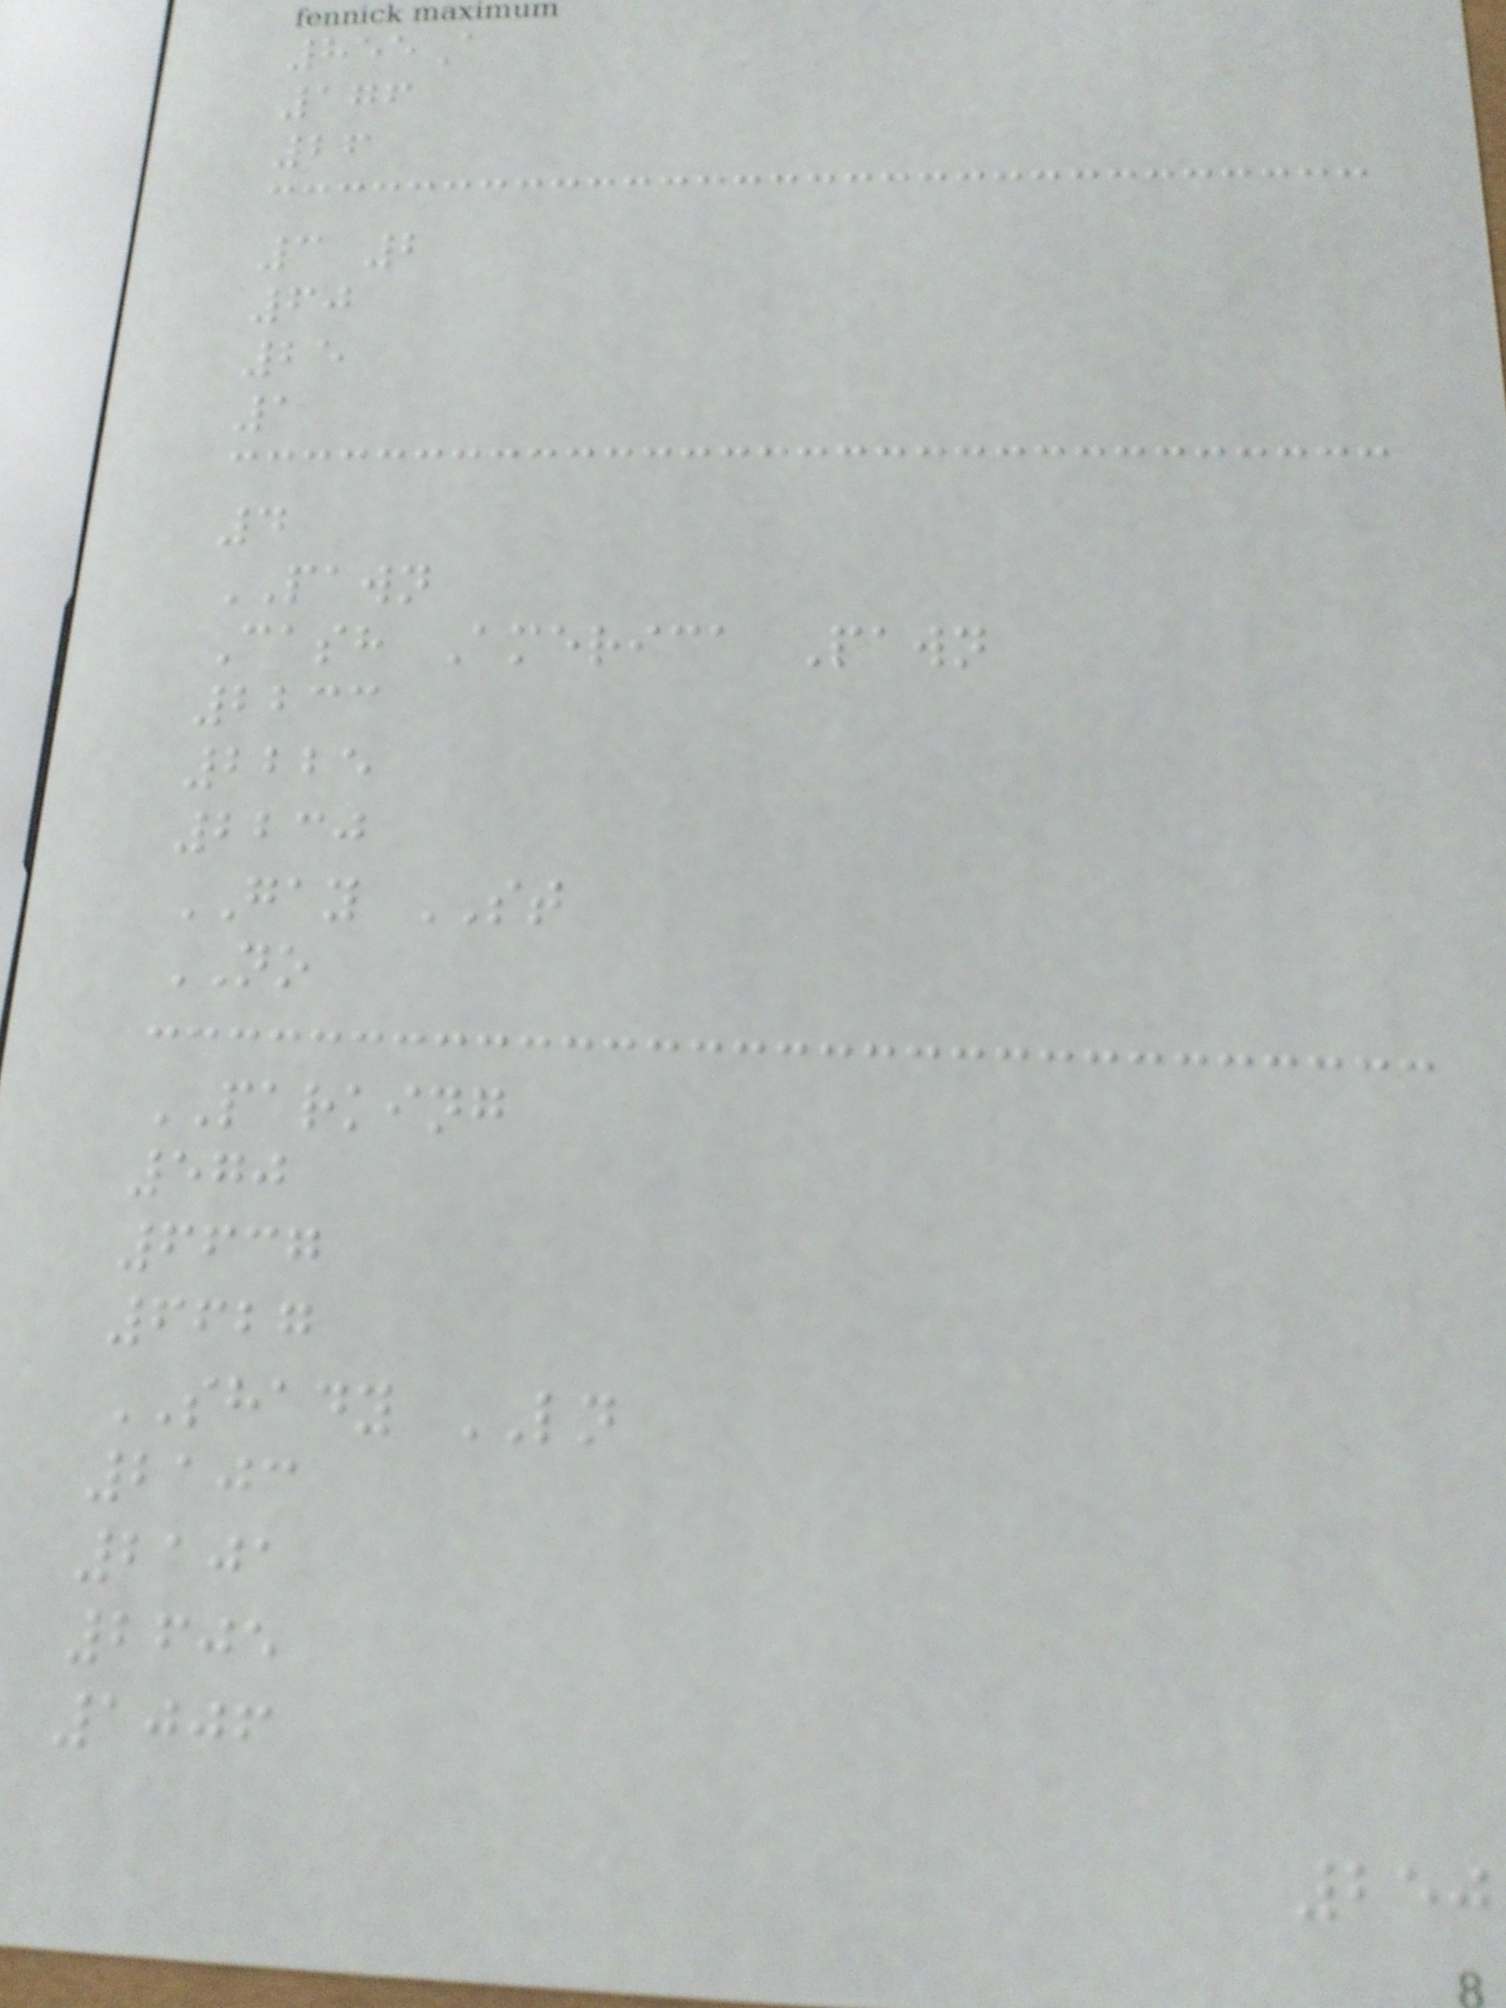855A
176
26
3 2
60
25
1
4
PAWN
Cash America Pawn
2233
2225
2230
GAY ST
NO
PARKING
570
6637
6627
SHADY LN
2103
2101
2605
1006
250
